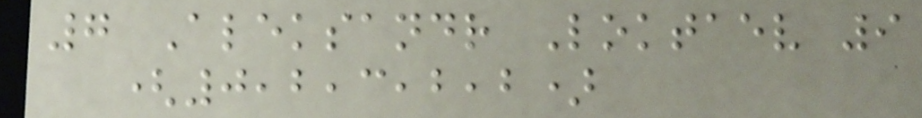7 Aleksandr Loktaev 9
(0,2,3,2,2)
